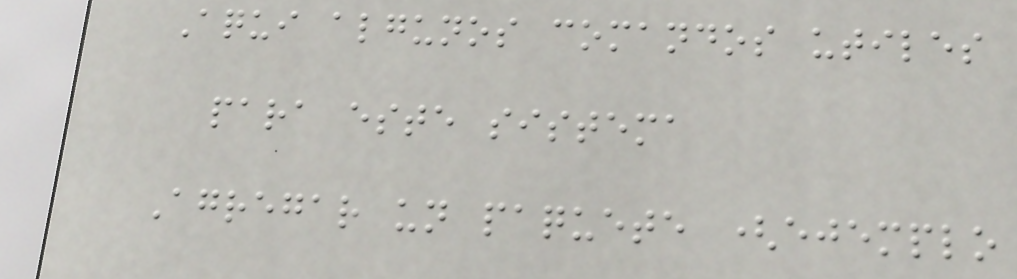Aqui algunos comandos utiles
para este sistema
Agregar un paquete (ejemplo
